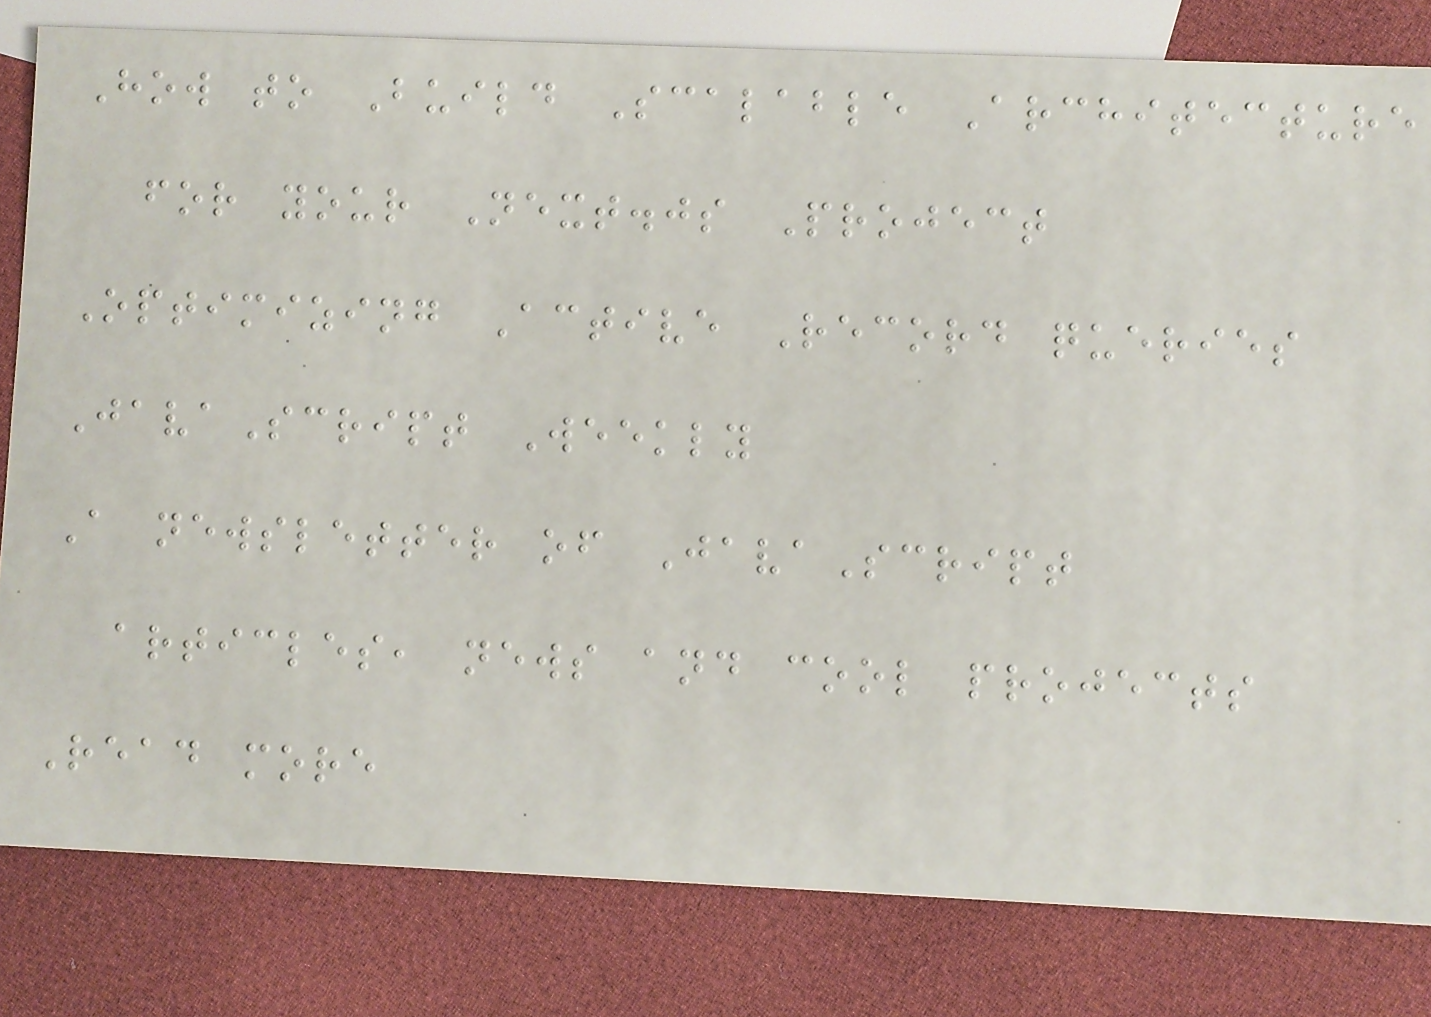How to Build Scalable Architecture
for your Next.js Project
Optimizing Active Record queries
JavaScript Weekly
A newsletter of JavaScript
articles, news and cool projects
Read more
